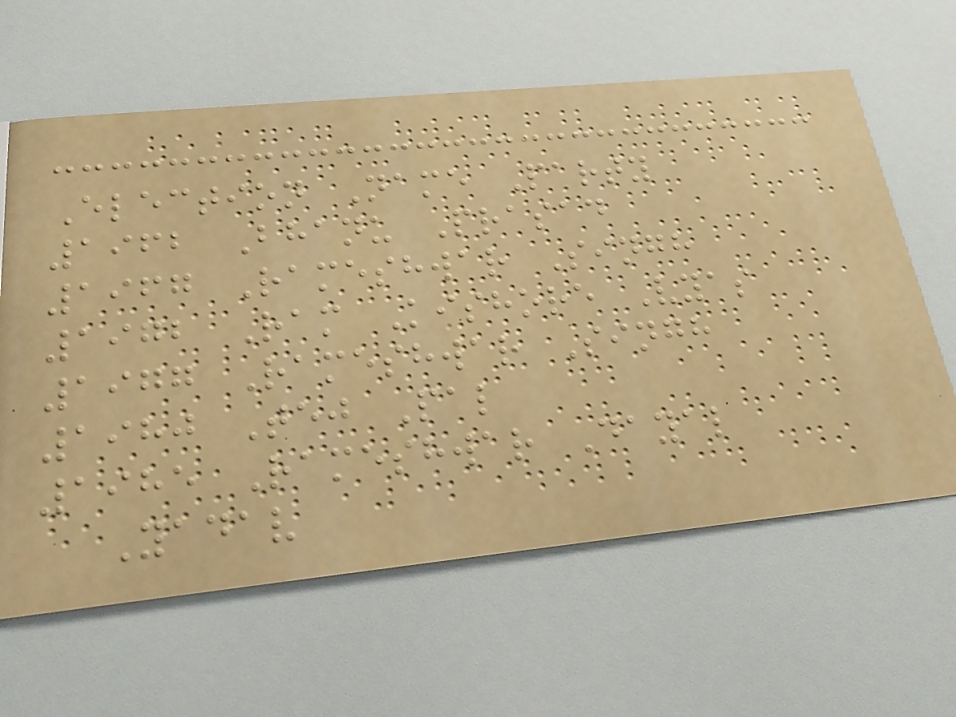Election Name Party
1962 Bhanu Prasad
1967 Rameshwar Singh
1972 Ram Kishore Vyas
1977 Rameshwar Singh
1980 Tej Pal
1985 Rameshwar Dayal
Yadav
